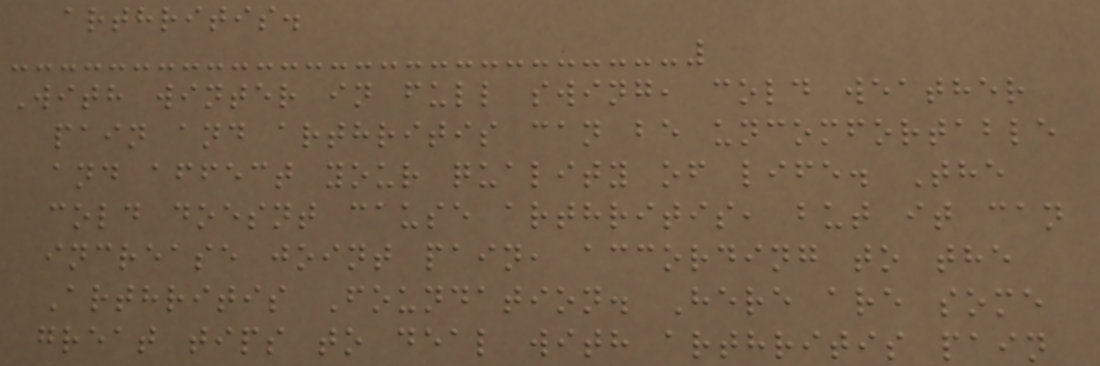arthritis.
With winter in full swing, cold weather
pain and arthritis can be uncomfortable
and affect your quality of life. The
cold doesnt cause arthritis, but it can
increase joint pain, according to the
Arthritis Foundation. Here are some
great tips to deal with arthritis pain
